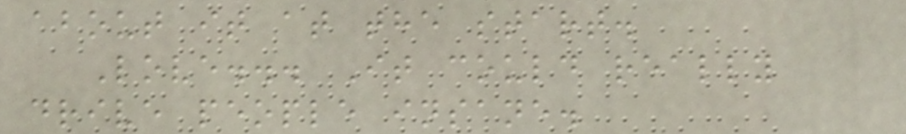about it at the start.
Love... It could really
drive people insane.
